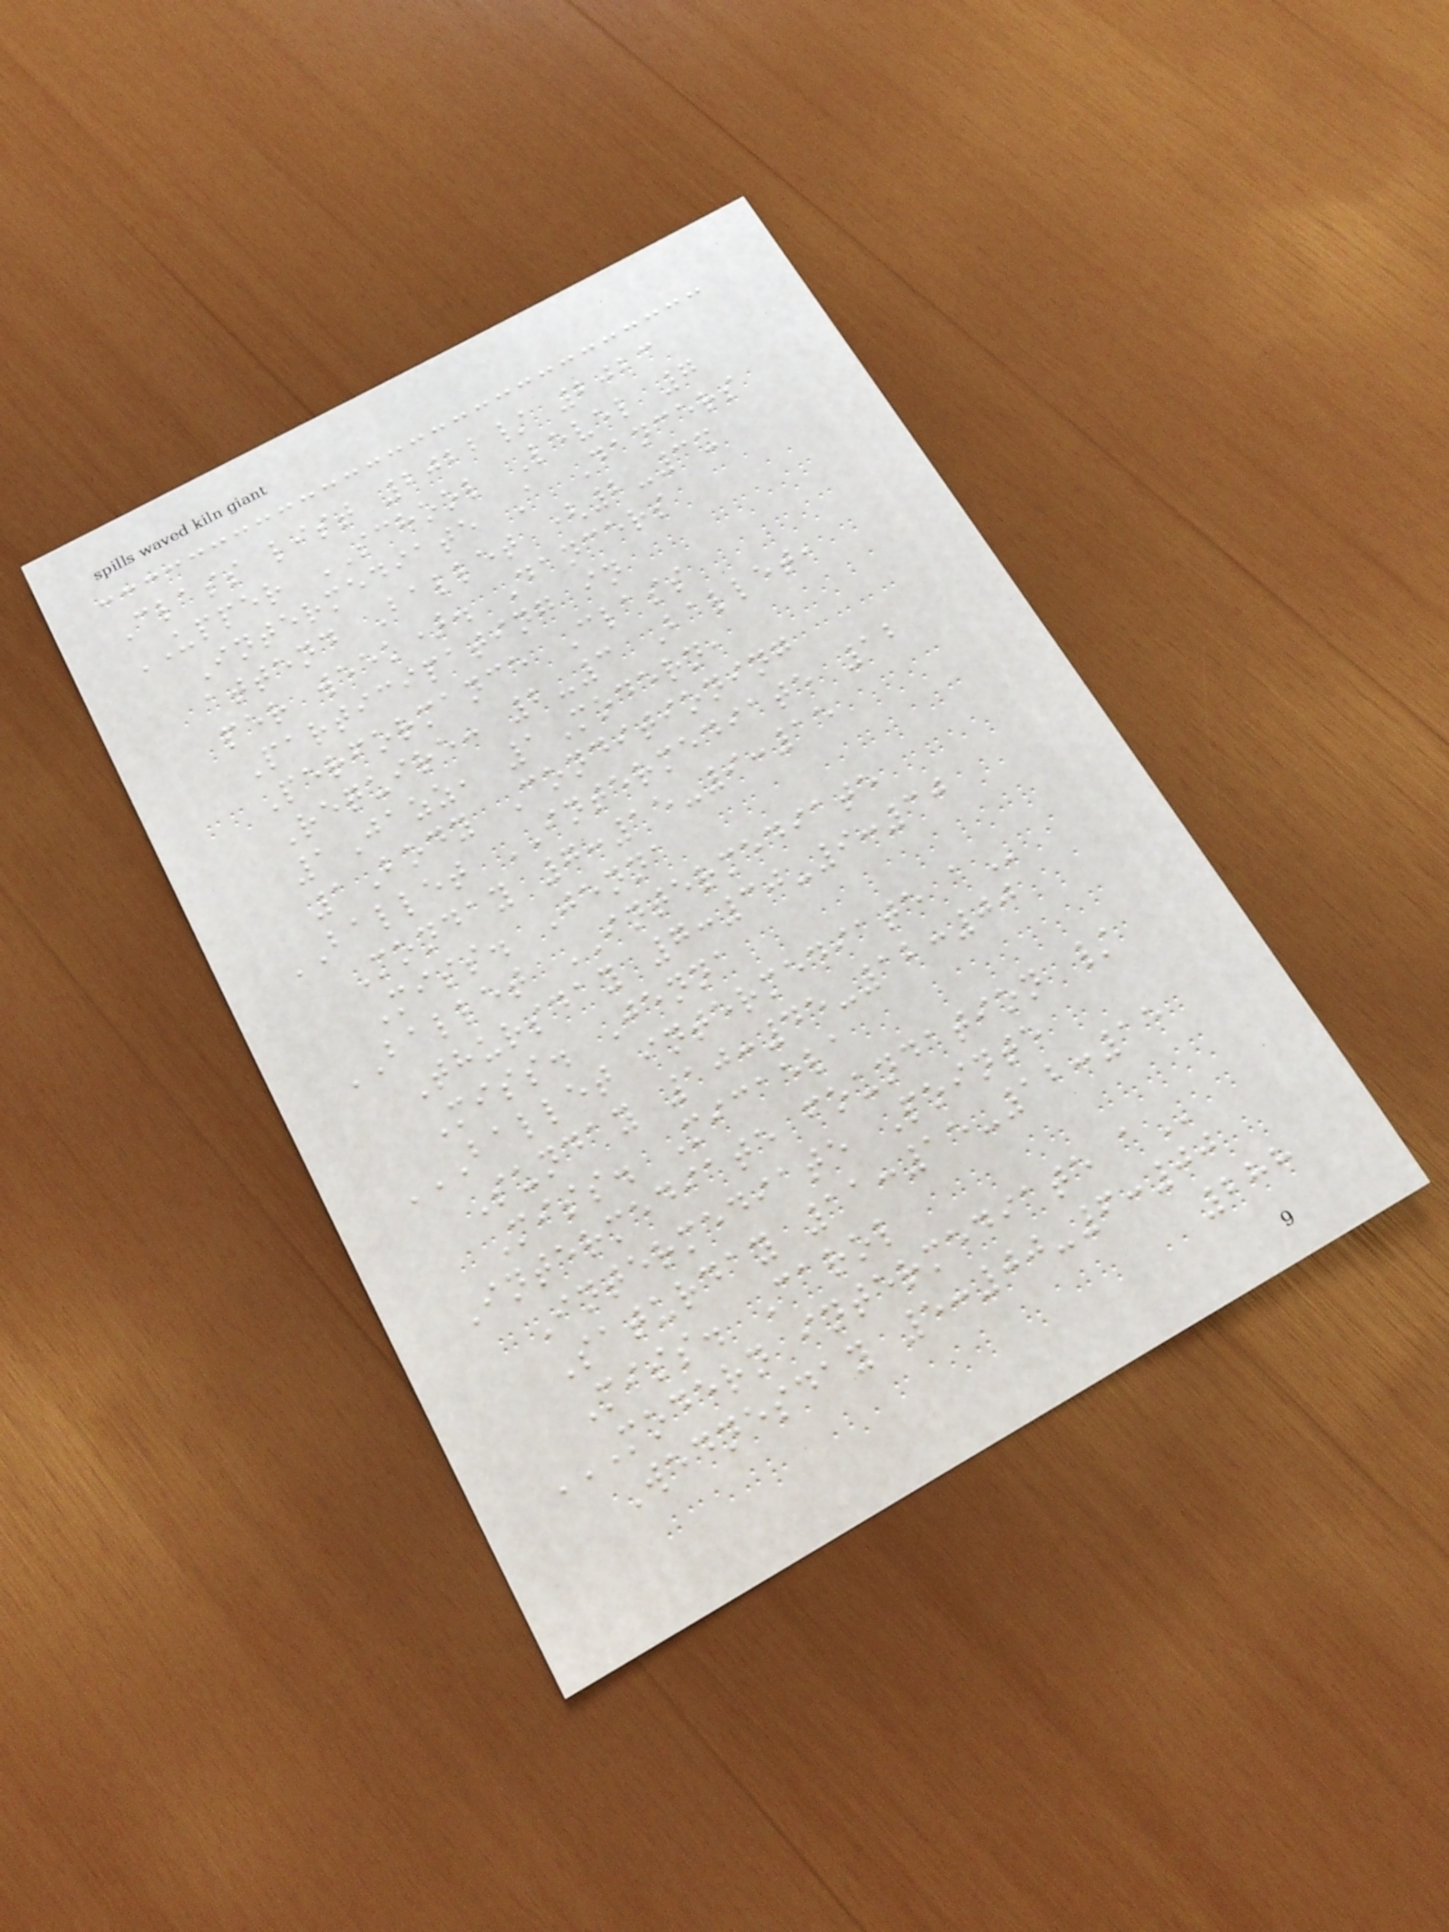Class list 2022/ 2023
UPPER SCHOOL Level 7
Intermediate A Dancers
attend Ballet (2-3x
per week). Dancers
Participating in
Performance Class
Require: 2-3 Ballet,
1Jazz, 1Modern,
1Body Conditioning
BALLET INTERMEDIATE 12
Monday 7:15-9:15
Miss. Jenna
BALLET INTERMEDIATE
Thursday 7:30-9:30
Miss. Jenna
BALLET INTERMEDIATE A
Sunday 10:45-12:00
Miss. Micaela
Intermediate foundation /
Intermediate Pointe
Saturday 11:15-12:15
Miss. Carol
MODERN INTERMEDIATE A
Wednesday 5:00-6:00
288
